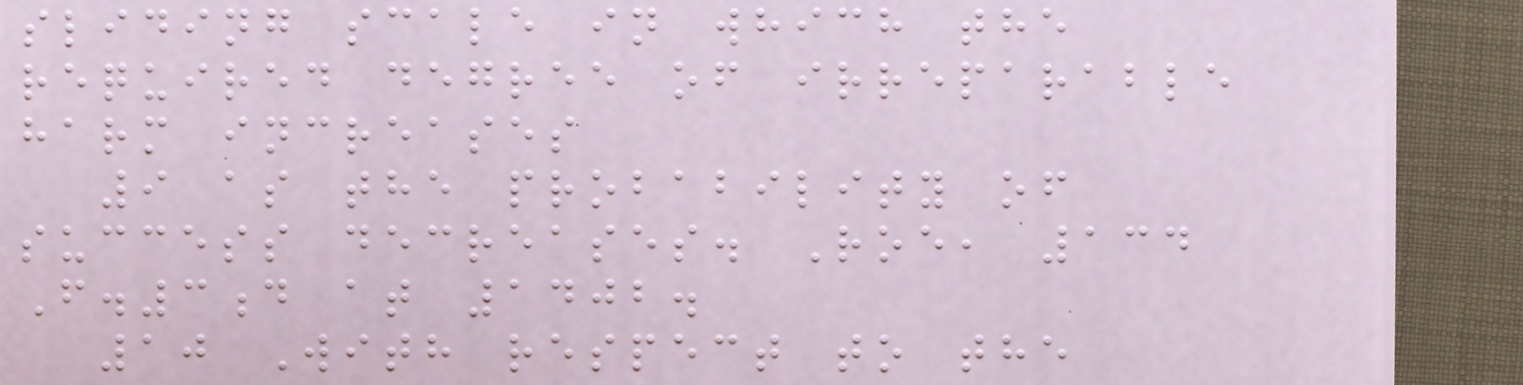sliding scale in which the
required degree of irreparable
harm increases
9 as the probability of
success decreases. Roe, 134
F.3d at 1402.
10 With respect to the
